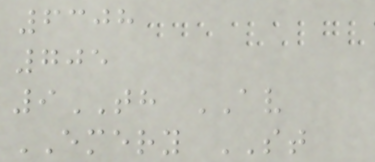6308
705
9TH AV
EMERY ST
